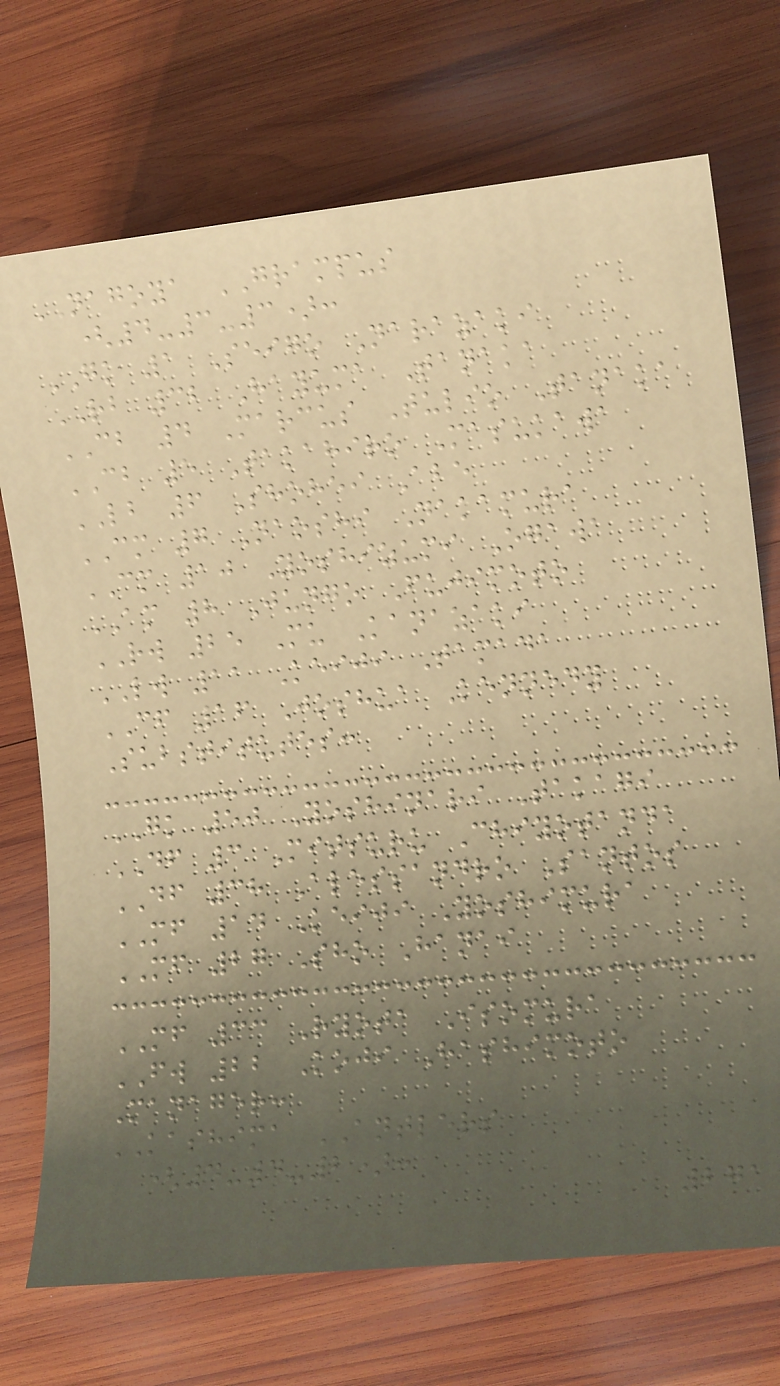NAGOYA GRAMPUS
(4-3-3):
GK 1 Seigo Narazaki
RB 32 Hayuma Tanaka
CB 4 Marcus Tulio Tanaka
CB 5 Takahiro Masukawa
LB 6 Shohei Abe
CM 7 Naoshi Nakamura
CM 10 Yoshizumi Ogawa
AM 8 Jungo Fujimoto
RW 25 Mu Kanazaki
LW 11 Keiji Tamada
CF 16 Joshua Kennedy
Substitutes:
GK 50 Yoshinari Takagi
DF 3 Mitsuru Chiyotanda
DF 38 Alessandro Santos
MF 14 Keiji Yoshimura
MF 27 Sho Hanai
MF 33 Ryota Isomura
FW 22 Koji Hashimoto
Manager:
KASHIMA ANTLERS
(4-4-2):
271
